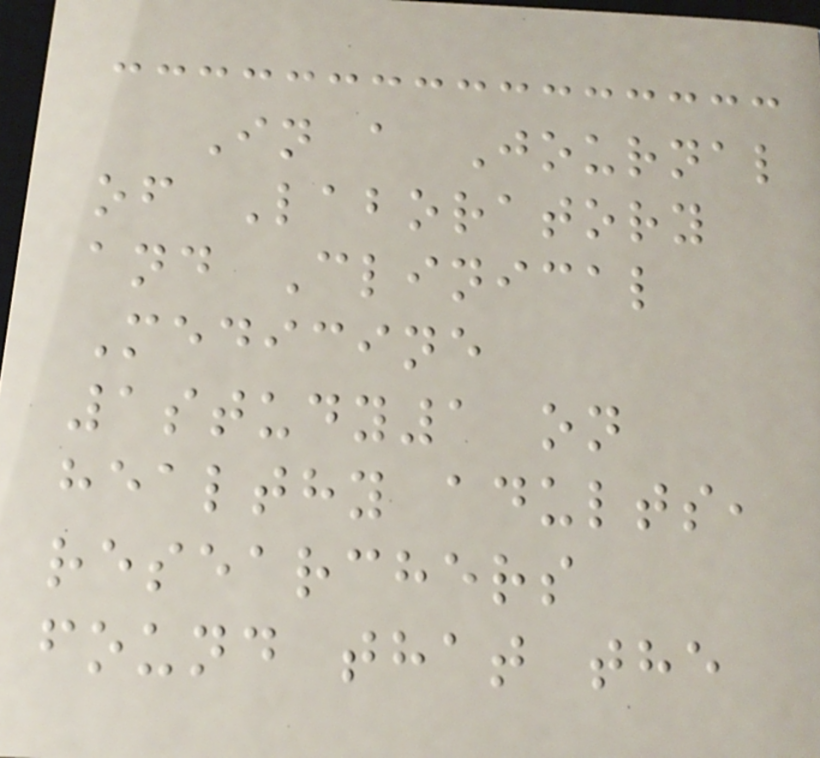In a Journal
of Laboratory
and Clinical
Medicine
1study1 on
healthy adults,
researchers
found that the
